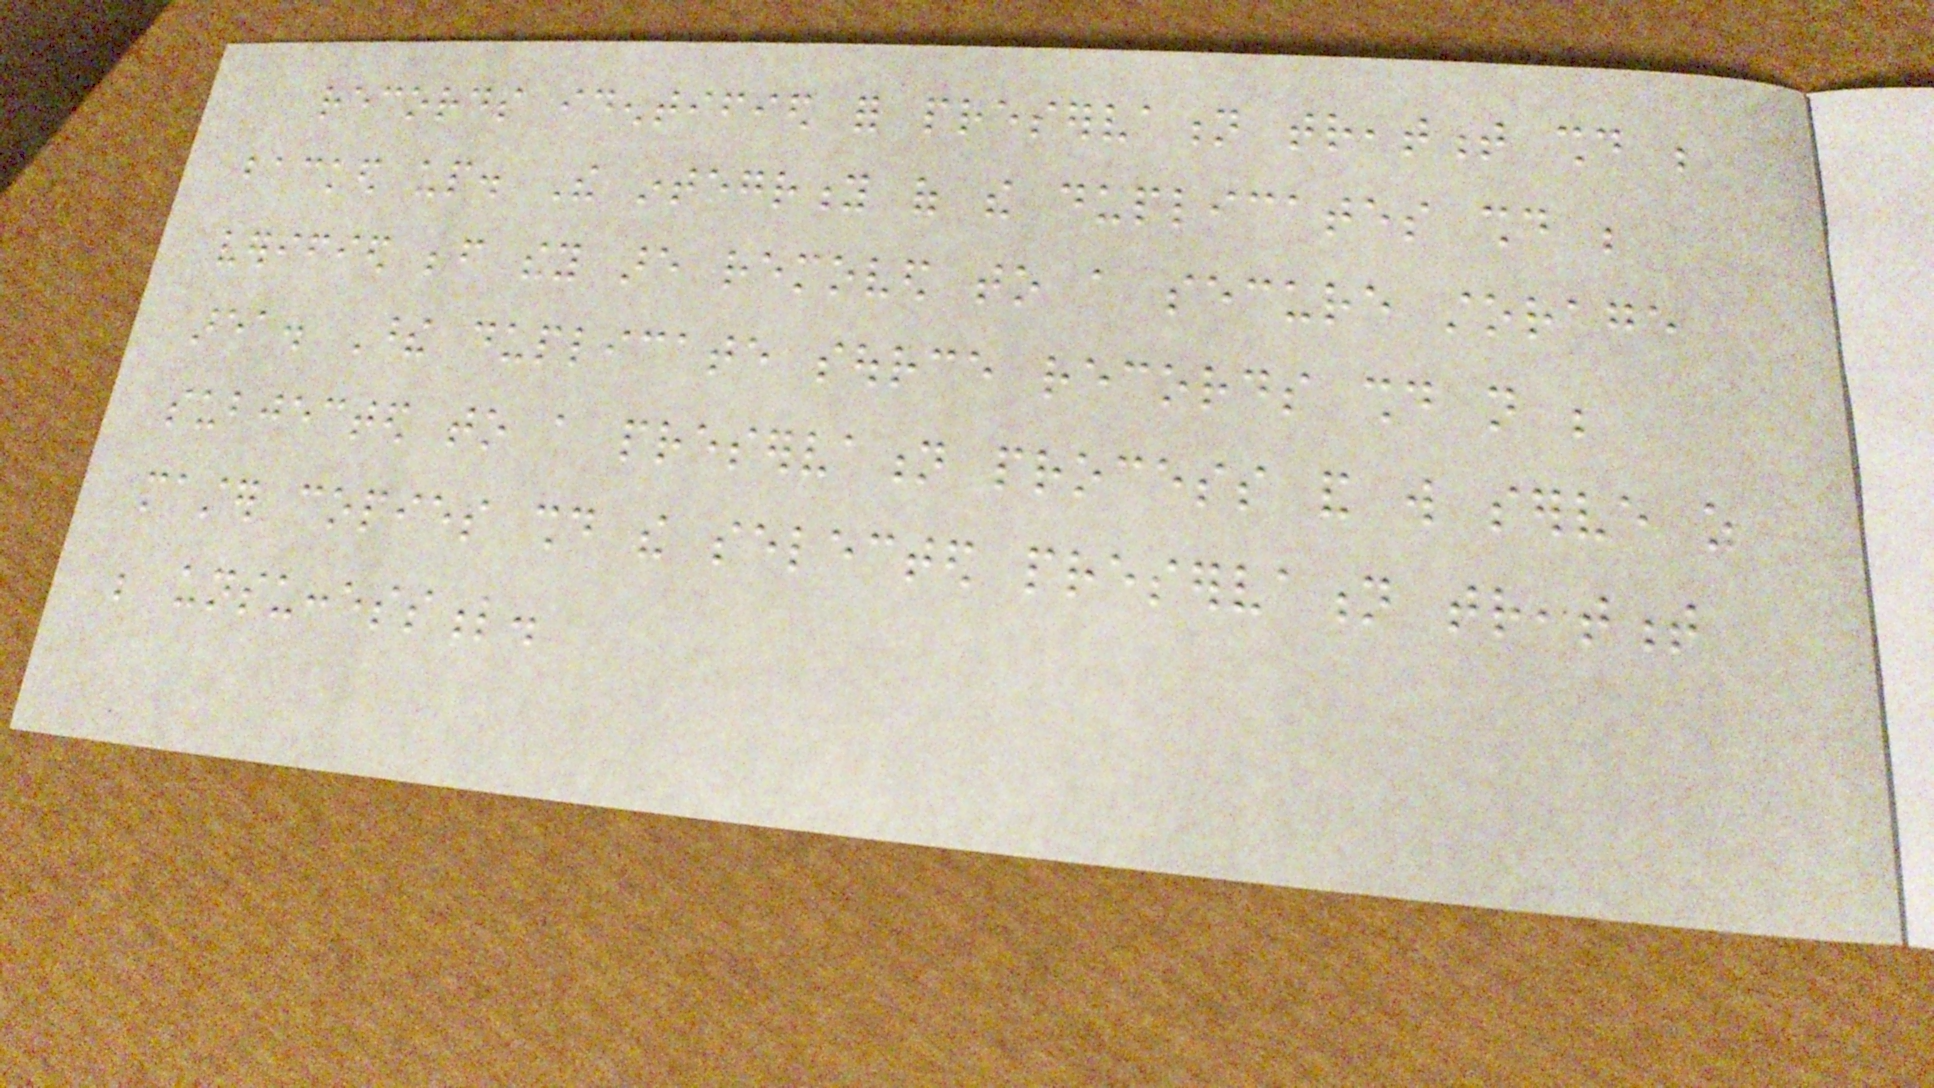records identified for preservation treatment should be
backed up. The integrity of the duplicates should be
verified before they are removed to a secure storage
area. These duplicate source records should not be
subjected to a preservation process and will serve as
master copies should the selected preservation treatment
be unsuccessful.
